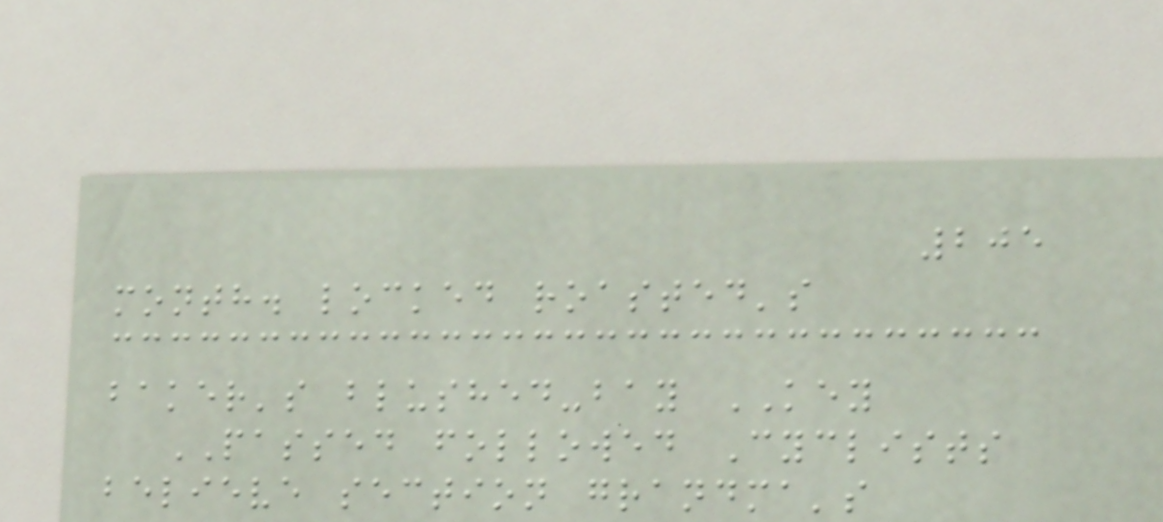205
month. locked roasted's
baker's blushed-bay KEY
PASSED followed Cyclists
believe section grandma's
